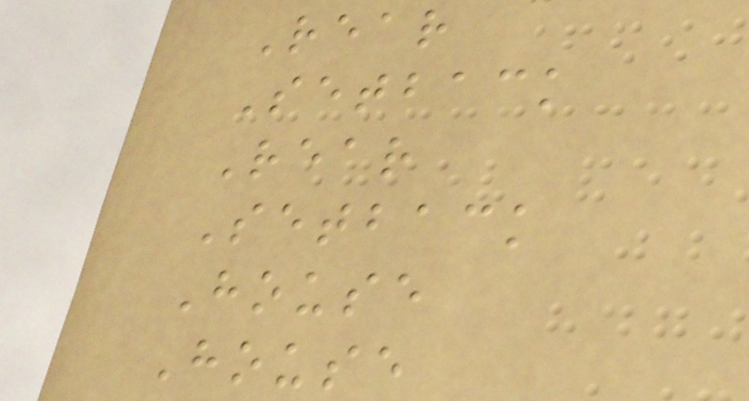Rear
Setback
Rear
Setback
House
House
